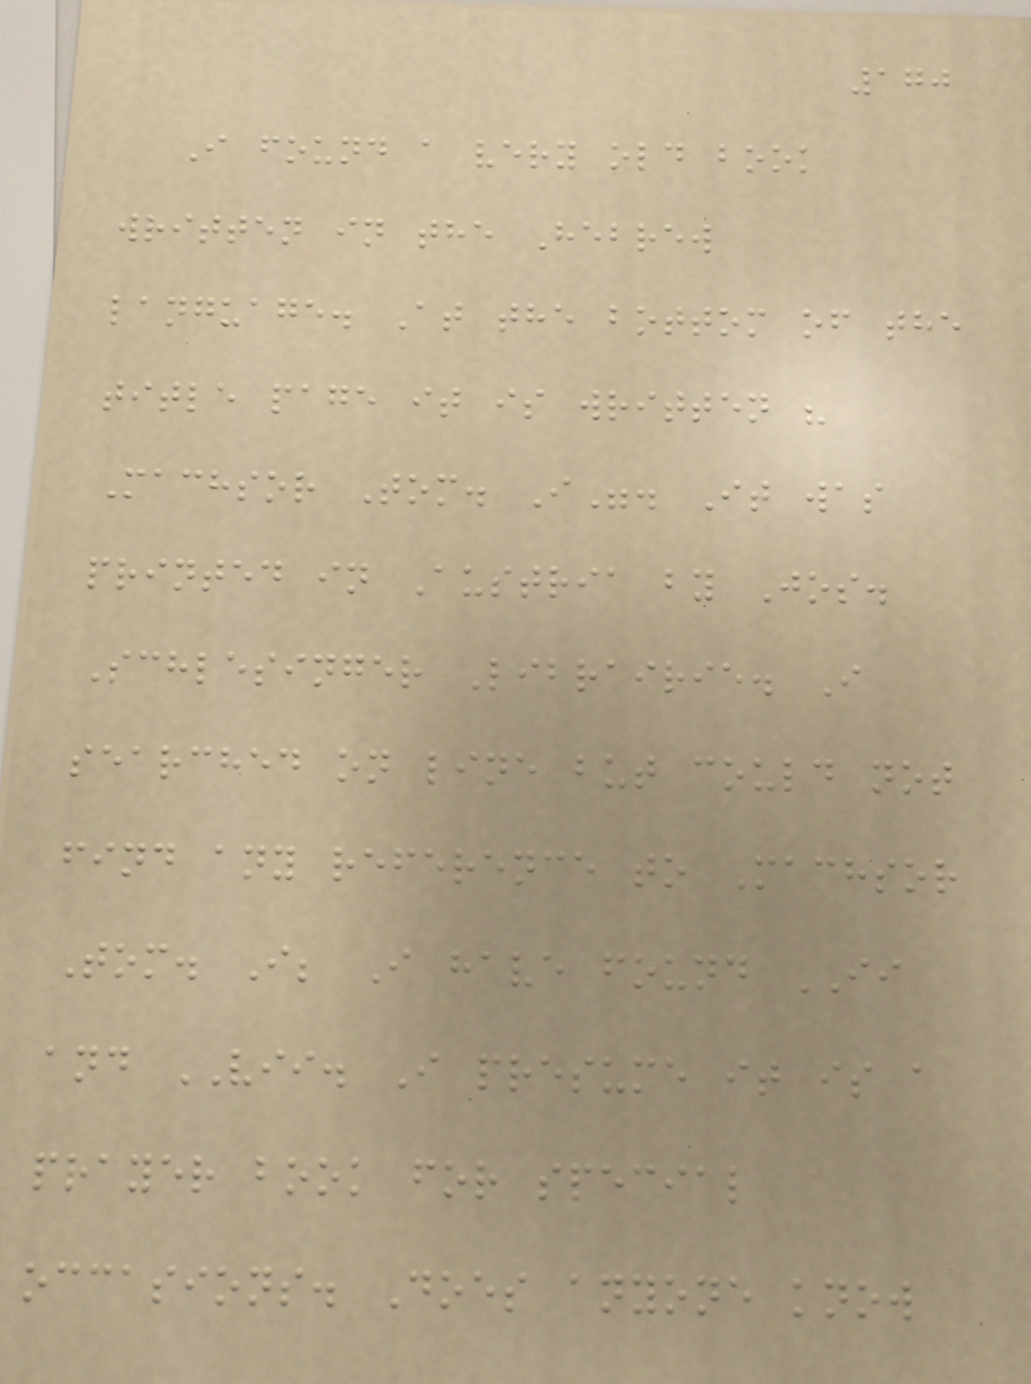170
I found a very old book
written in the Hebrew
language. At the bottom of the
title page it is written "
Machsor Tom. I". It was
printed in Austria by Jos.
Schlesinger Librairie. I
searched on line but could not
find any reference to Machsor
Tom. I; I have found II
and VII. I presume it is a
prayer book for special
occasions. Does anyone know
